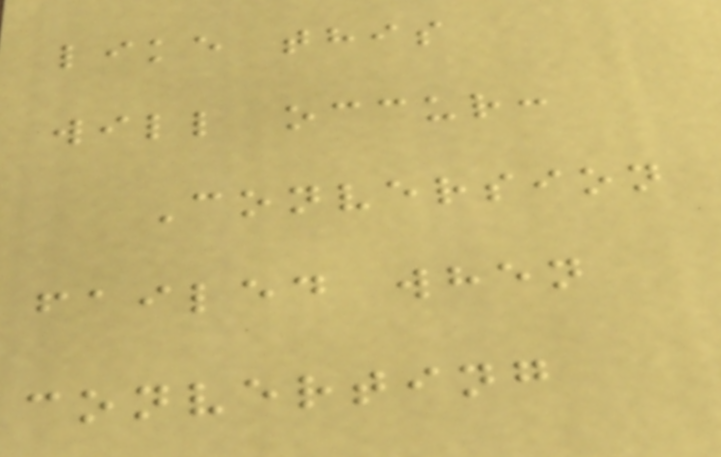like this
will occur:
Conversion
failed when
converting
